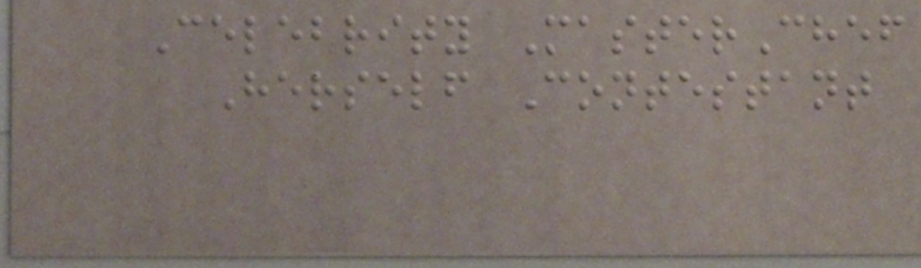Celebrity MasterChef
Herself Contestant
